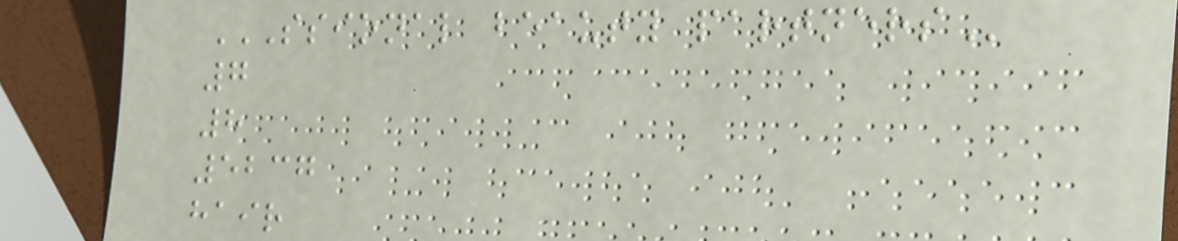SSIONAL BEAUTY PARTNERS
7
8
5237
hair
